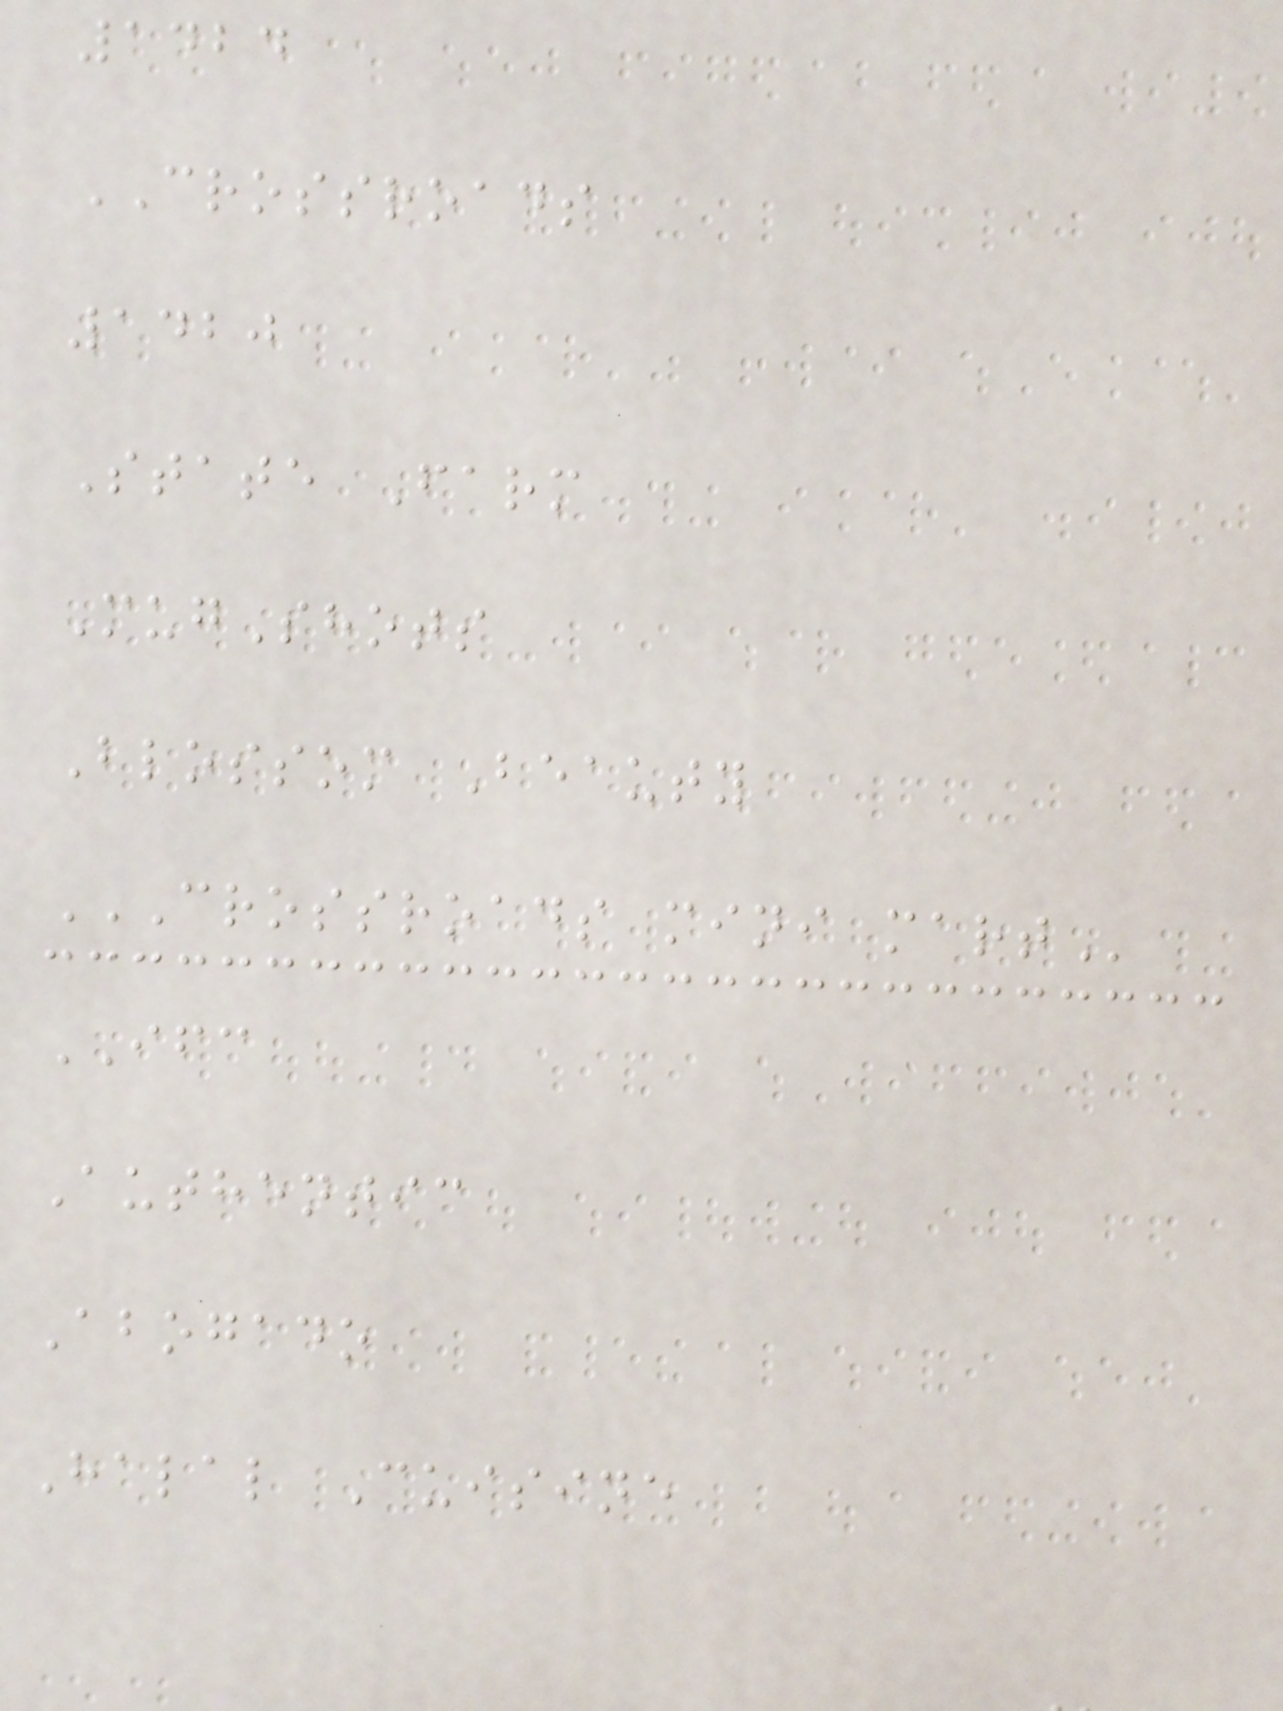1424
CROSSROADS
1420
State Farm
MugShots
Blossom Beauty
CROSSROADS MINI MART
IFC
Authentic
Abogado
Halal Cuisine
